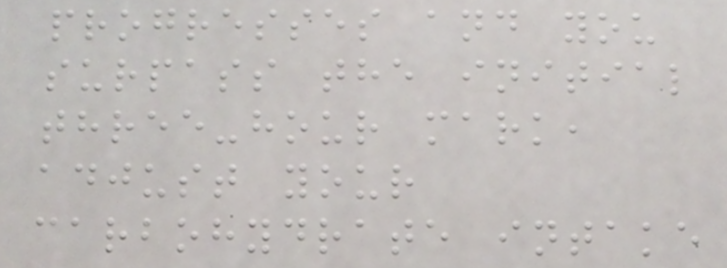progresses and you
surpass the initial
three-hour mark,
adjust your
carbohydrate intake
